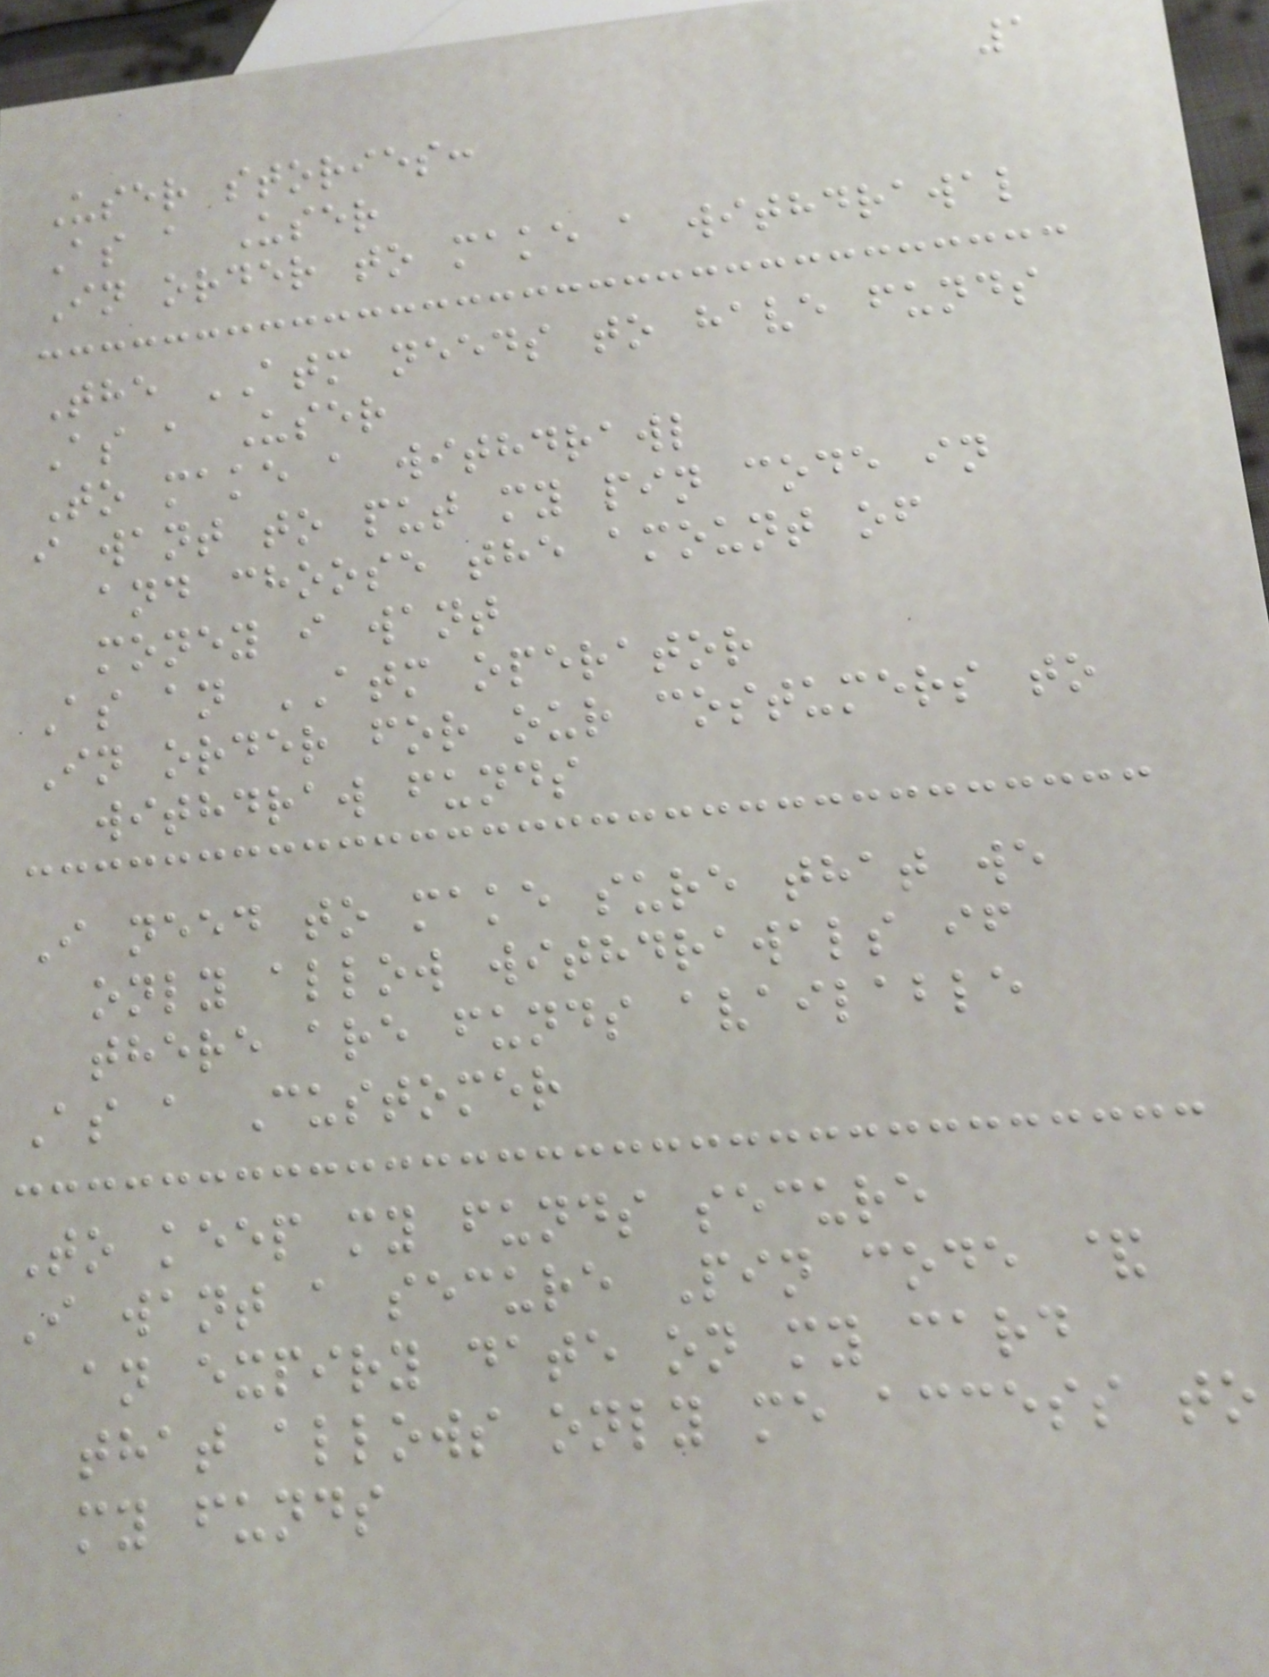1
User stories:
As a User
In order to make a withdrawal
The ATM needs to have funds
As a User
To make a withdrawl
i want to put my pin code in
and choose the amount of
money i want
As an ATM operator
In order for our costumers to
withdraw funds
I need to make sure that we
only allow withdrawals if
there are funds available
As a Customer
To keep my funds secure
I want a secure Pin code &
an expiry date on my card
that allows only me access to
my funds
